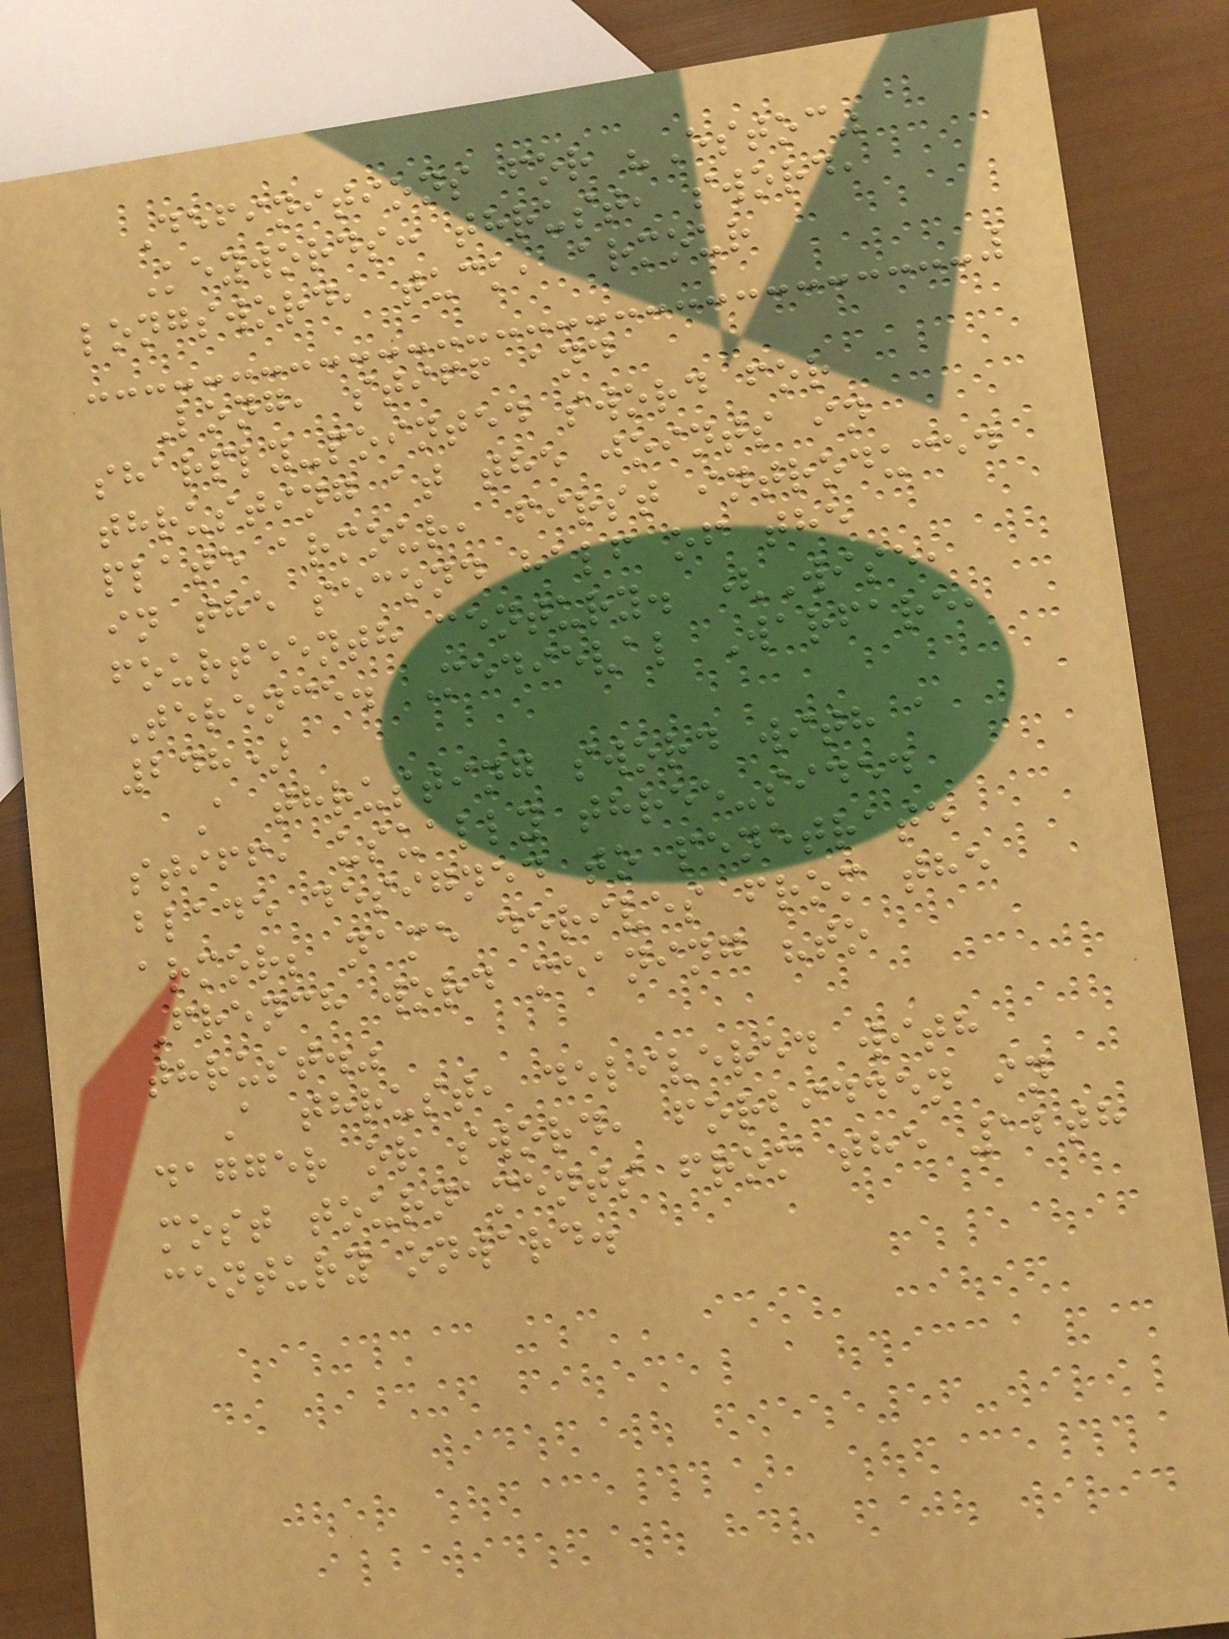Definitions for "Estoc"
Keywords: thrust, sword,
longsword, tuck, armour
Long, stiff and
sharply-pointed sword for
thrusting at the joints in
plate armour, first introduced
in the second half of the
fourteenth century. (Wise,
Terence. Medieval Warfare,
248)
A thrusting sword with a
stiff, usually three-sided
blade designed to penetrate
armor; name derives from the
French word meaning "to
thrust."
A thrust, delivered with
dagger or sword, forbidden in
most tournaments from the 12th
century onward.
